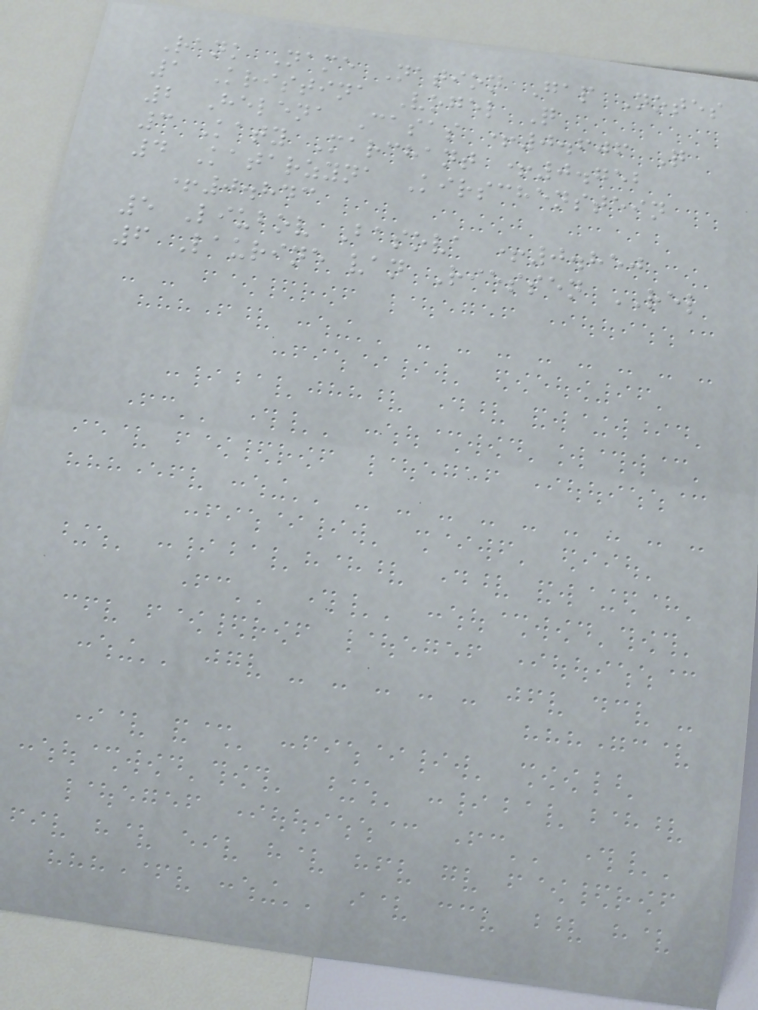Rank Name Nation Gap Notes
1 Kristina Vogel Q
2 Helena Casas +0.606 Q
3 Katy Marchant +0.752
4 Katarzyna Kirschenstein
+0.843
5 Liubov Basova +0.850
6 Laurine van Riessen REL
